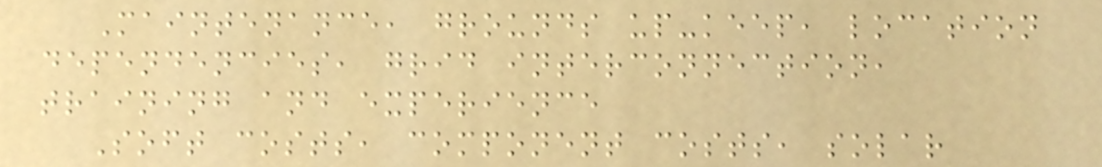Maintenance, grounds up-keep, location
dependencies, grid interconnection,
training and experience
Soft costs, component costs, solar
